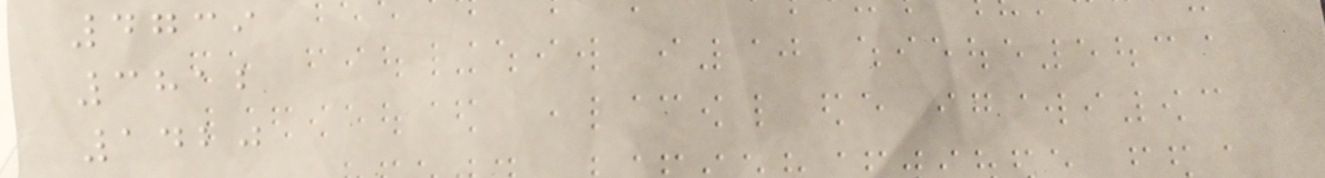4739
3812
1420
